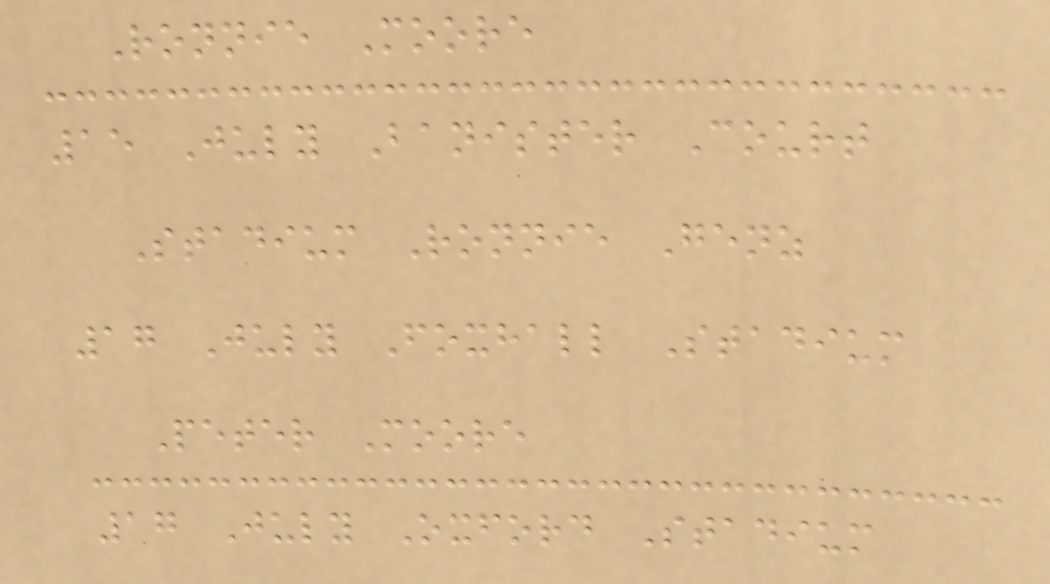Ronnie Moore
15 July Banister Court
Stadium Ronnie Genz
17 July Foxhall Stadium
Peter Moore
17 July Oxford Stadium
